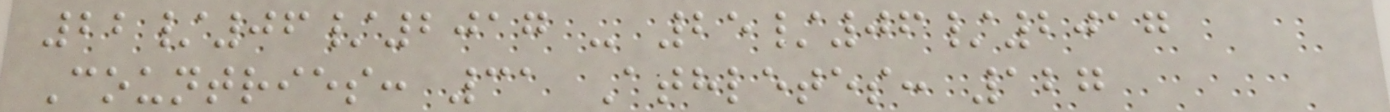22/06/2017 - 25/06/2017
Countries: 31 Athletes: 127
